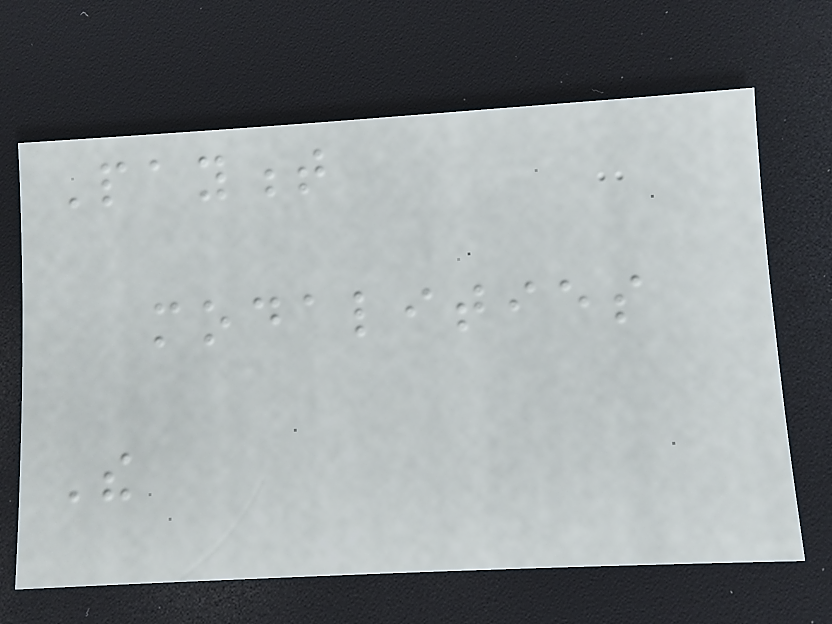Payment
modalities
The
